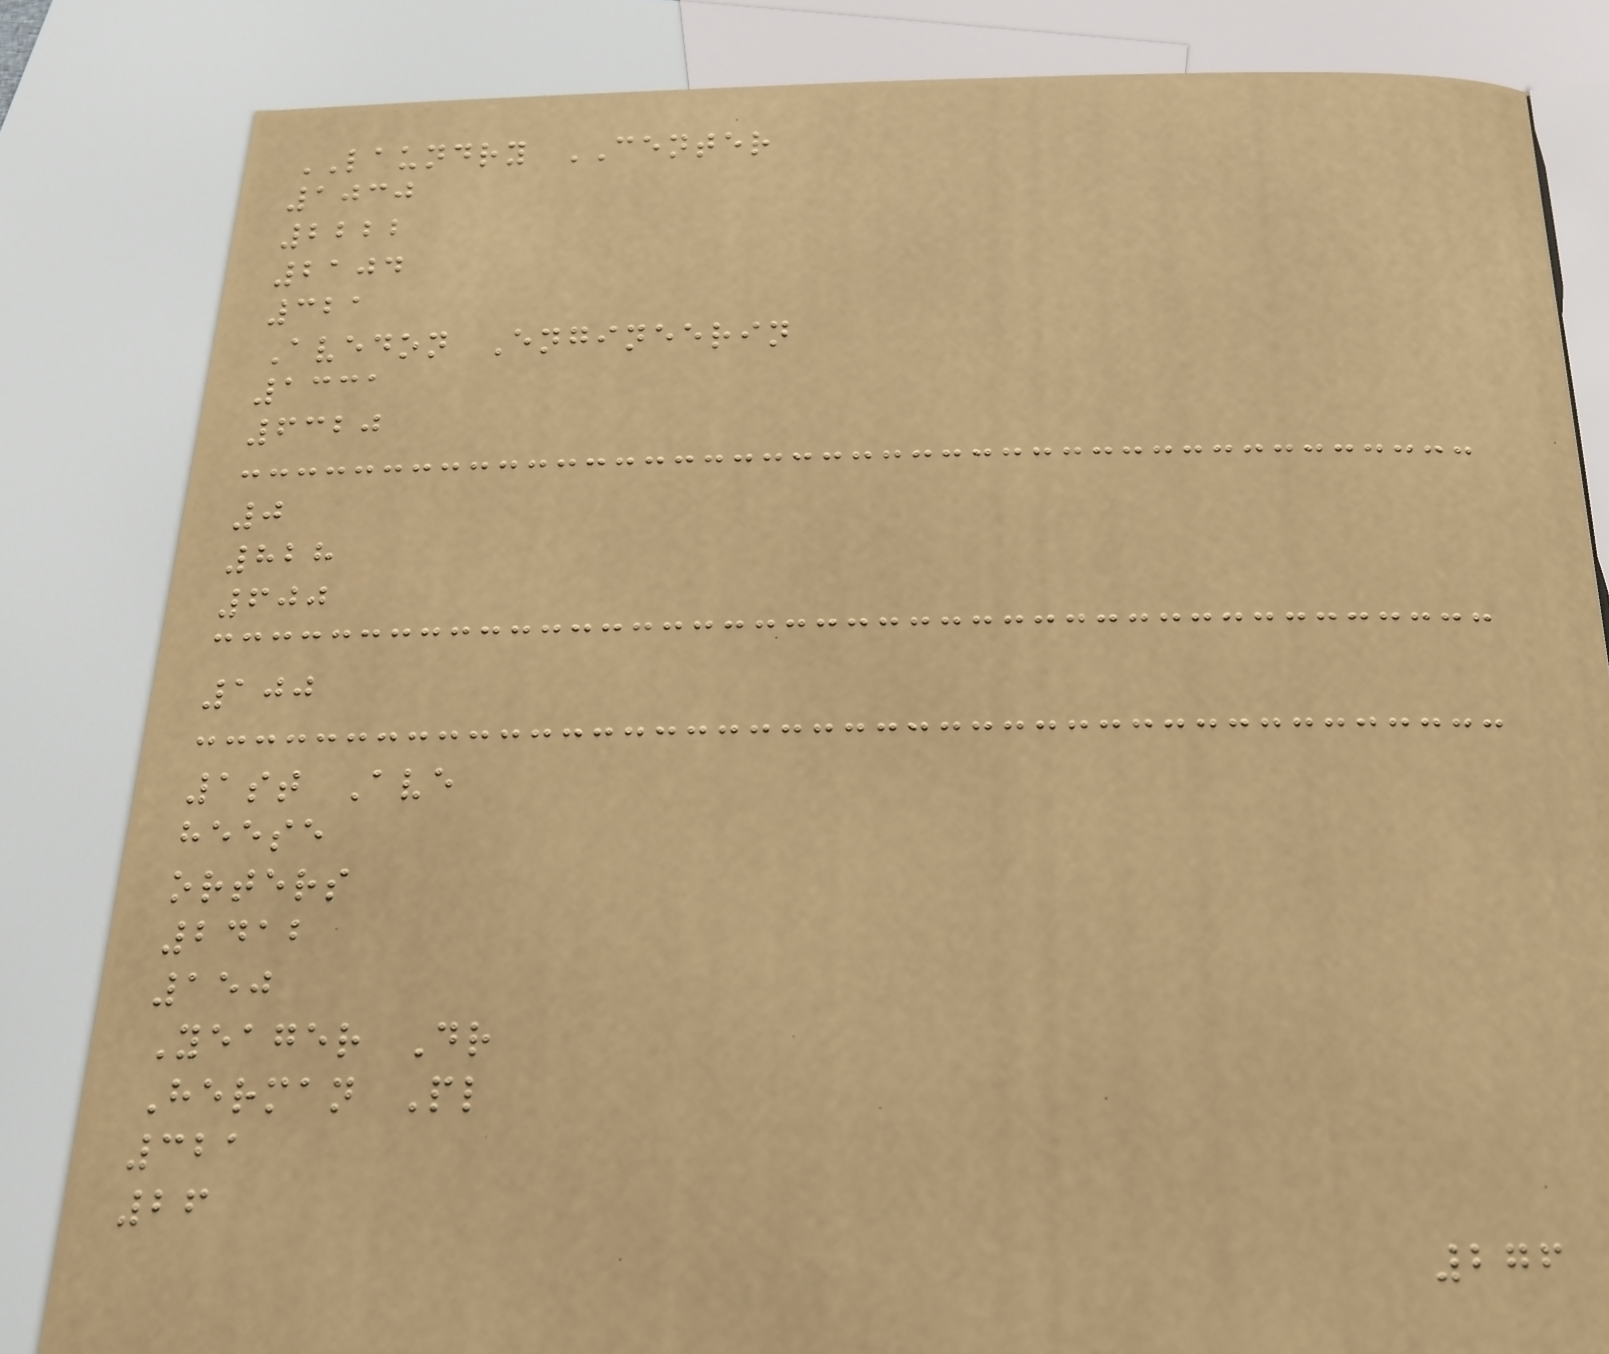LAUNDRY CENTER
1030
2222
2104
321
Avedon Engineerin
1331
6320
0
828
600
100
1st Ave
heese
orters
2412
150
Yeager Dr
Herman Pl
321
26
276
